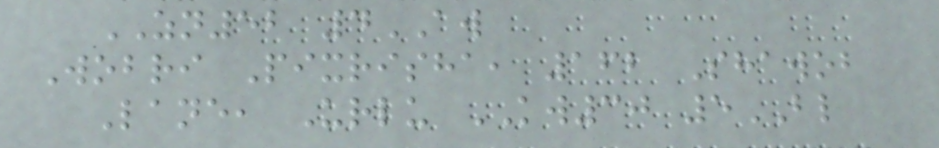ZN52 4AW
Wobri Pixrisha, 162 Shawob
Lane, Urlu KW30 5BL
